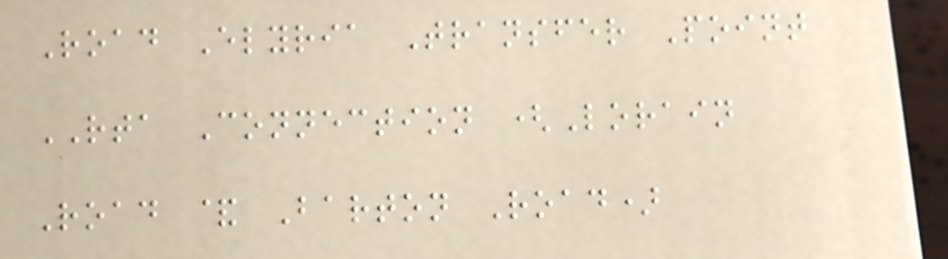Road Elyria Transfer Point
RTA Connection (Lorain
Road & Barton Road)
